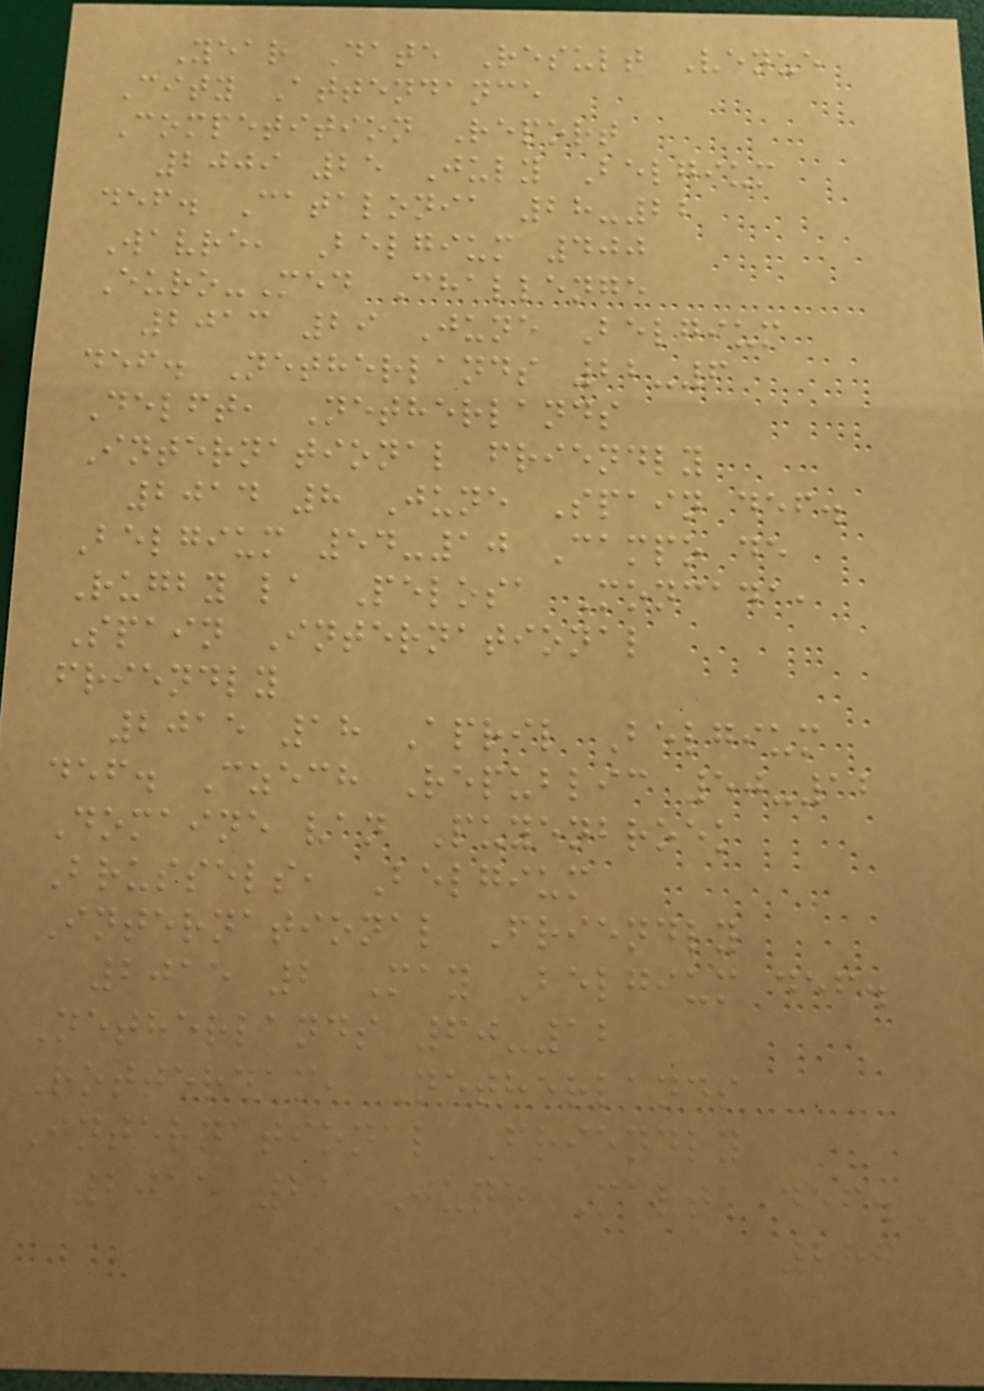Year Date Result Venue
City Attendance
Competition Report
2009 25 July Belgium
def. Catalonia 28-22
Wavre, Belgium 400
Euro-Med Challenge
2013 29 June Belgium
def. Netherlands 22-6
Delft, Netherlands
International friendly
2014 8 June Spain def.
Belgium 54-10 Campo de
Rugby la Pelosa Moncada,
Spain International
friendly
2015 18 April Belgium
def. Czech Republic 50-12
Domaine van Puyenbroek
Brussels, Belgium
International Friendly
2015 2 May Belgium def.
Netherlands 60-12
Rotterdam, Netherlands
International Friendly
2015 21 June Malta def.
286
